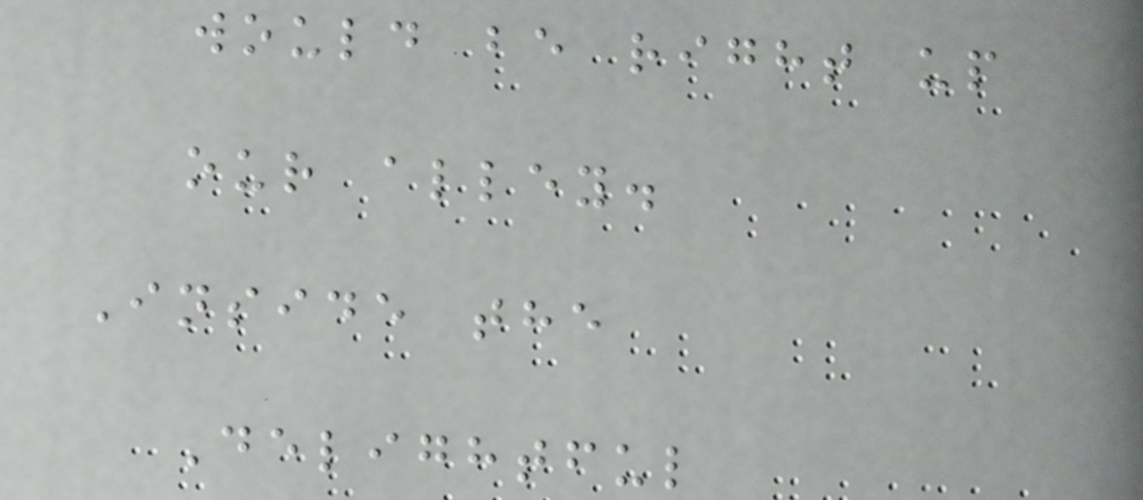would be right up
our alley.
Inside the
Delightful
